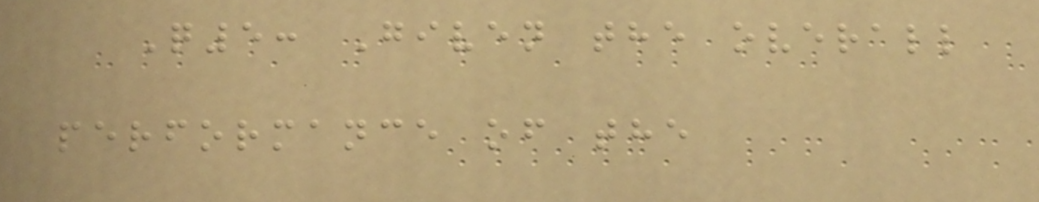Q5: Given the overall
performance of the
